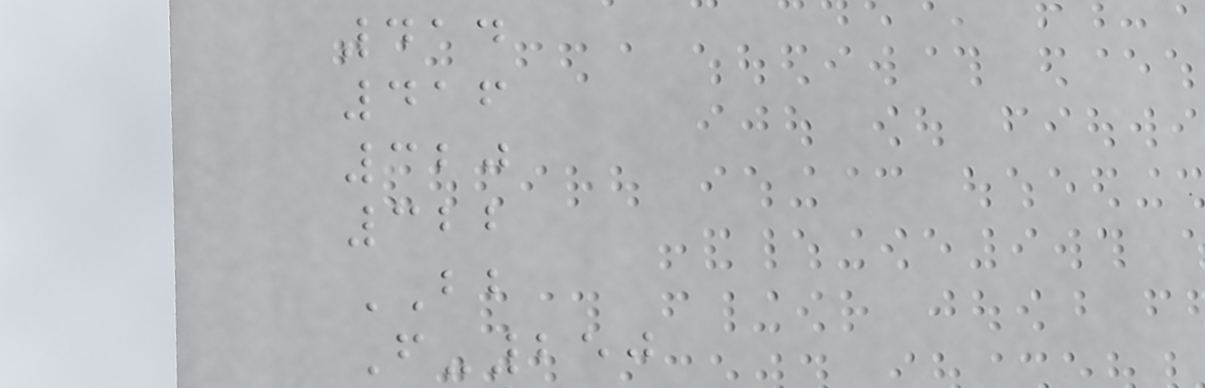414
416
320
322
BB
F-250
